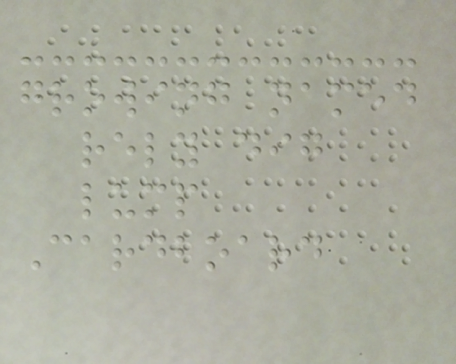growing named
rely dig
lump
Cardboard
